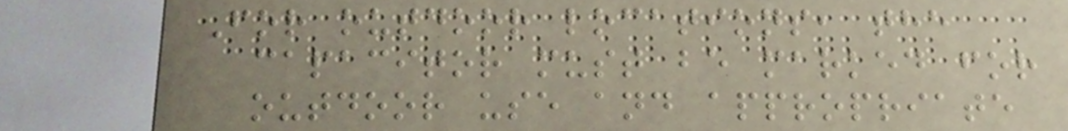For outdoor locations, the
capacitor must be marked for
outdoor use and appropriate
